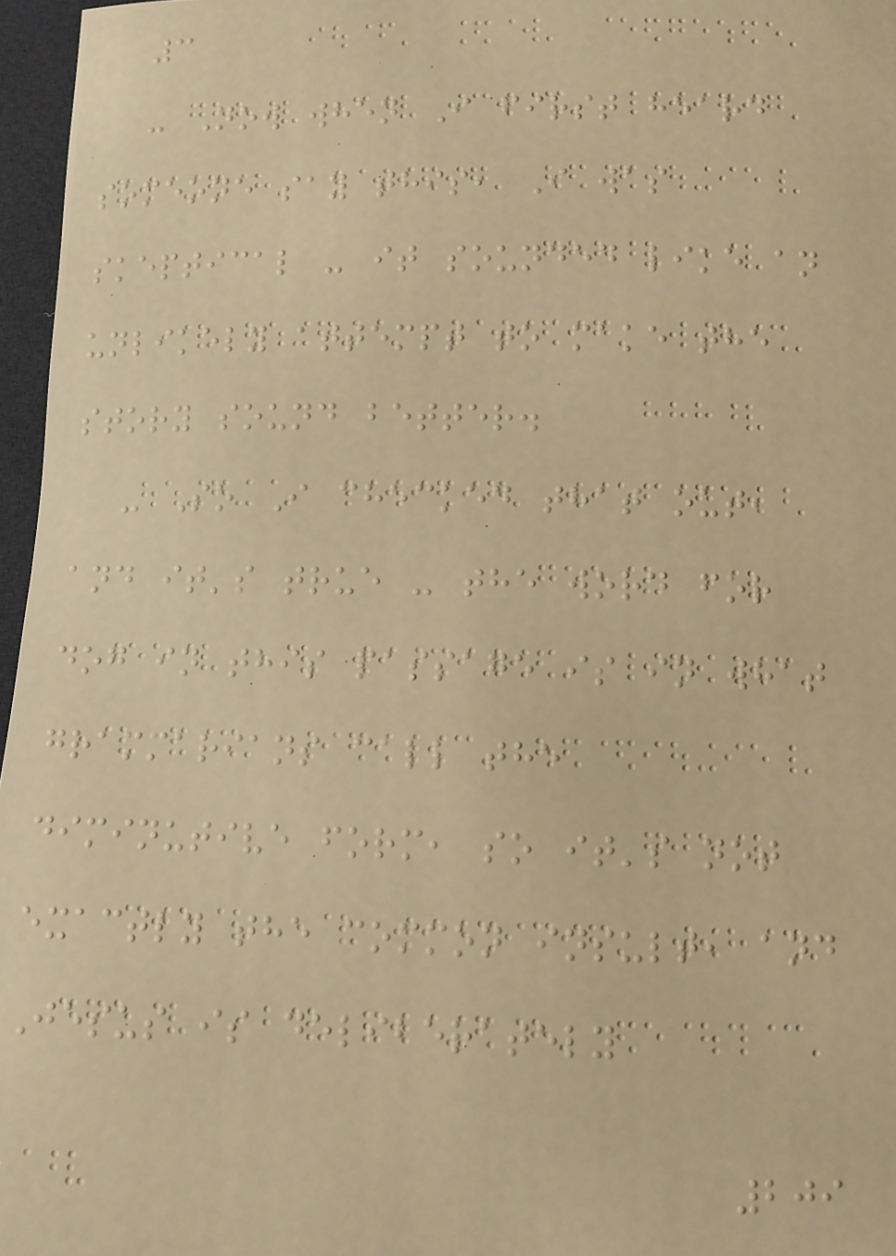3
- Now when I first heard
someone say this, I was
skeptical - it sounded like an
unlikely attempt to make the
story sound better.
- So I checked that out,
and it's true - the word for
dog in this passage is in what
grammarians call the
diminutive form, so it's not
exactly the common insult, and
Jesus is deliberately
209
